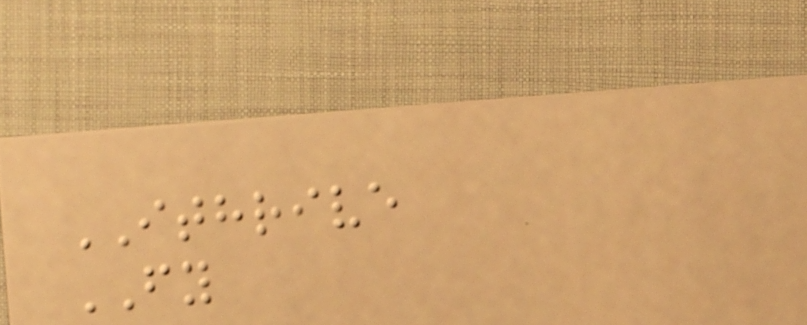ITHRIVE
FY
